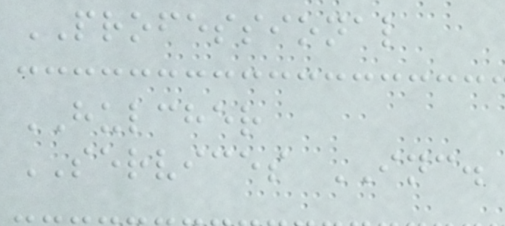PROFESSIONAL
HULCHER
SERVICES INC.
